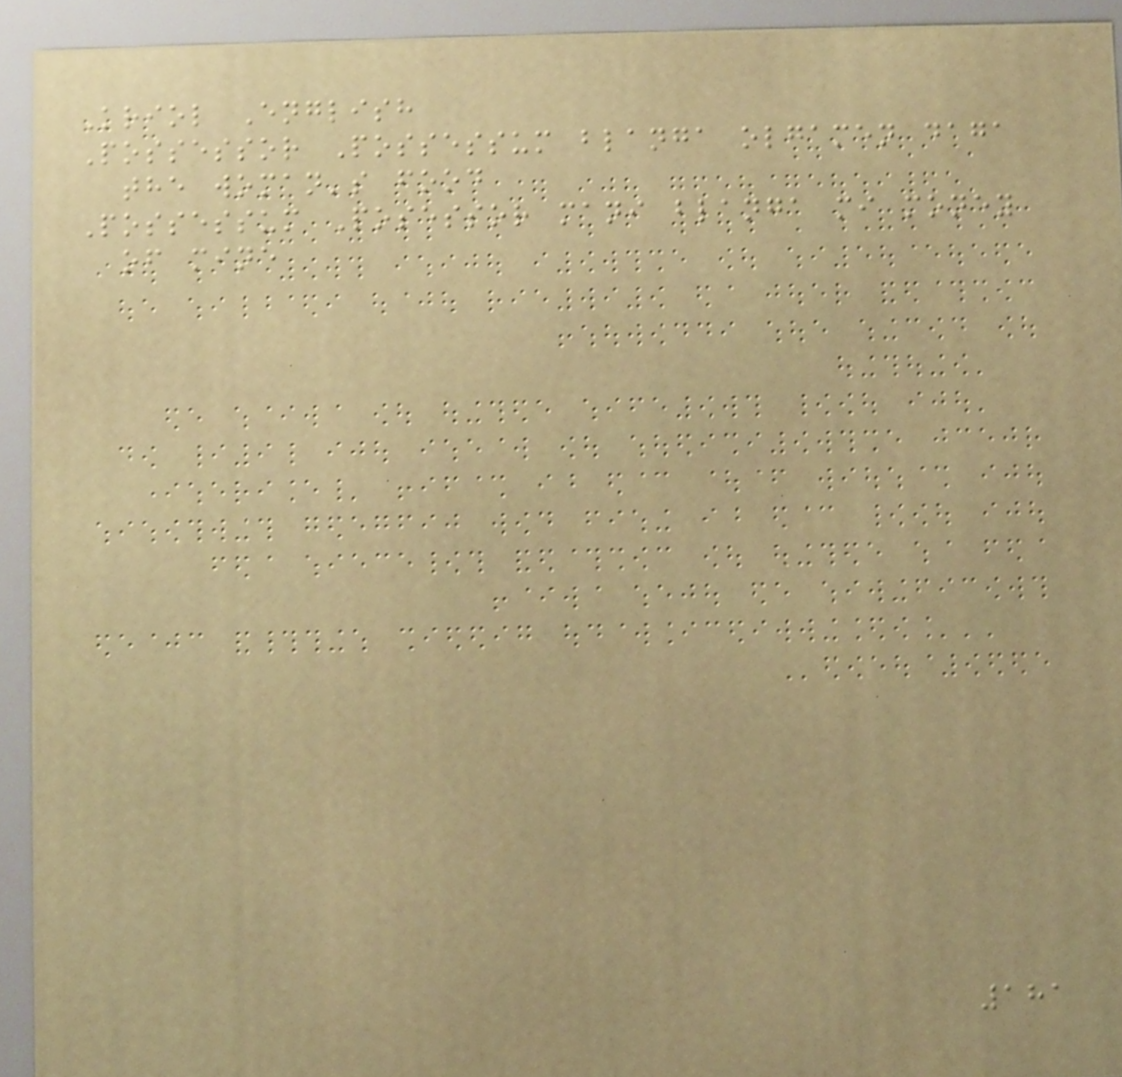Kriol English
Possessor Possessum blanga olgamen daga
the woman's food
Possessum Posessor mani blanga mi money
of mine
181
